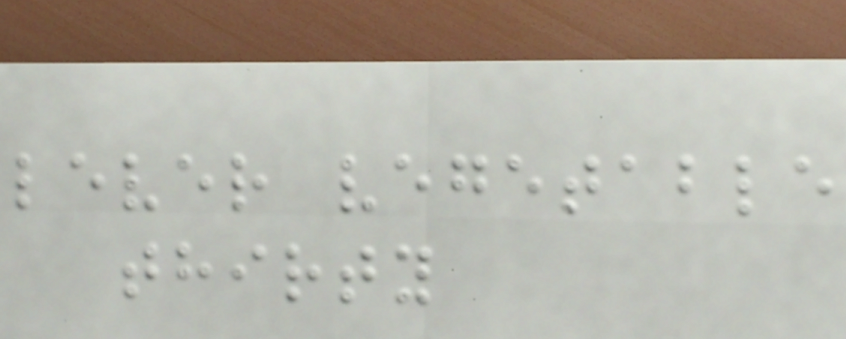lever vegetable
thirty
